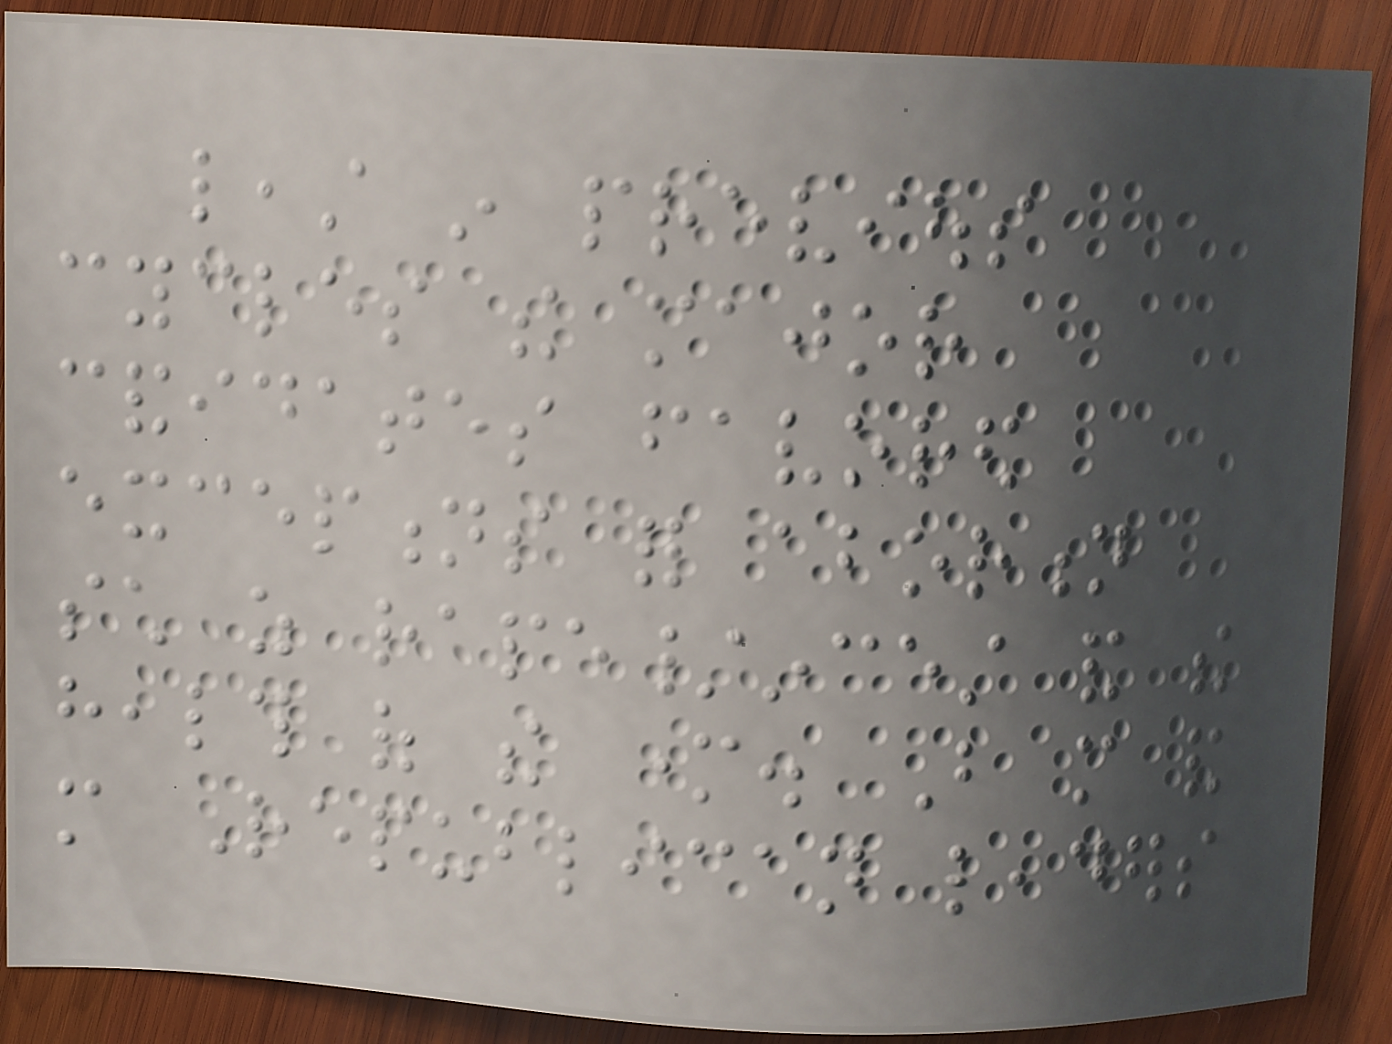least in previous
cycles the major
candidates favored
exceptions for abortion
such as rape/incest and the
health of the mother. But more and
more Republican leaders
